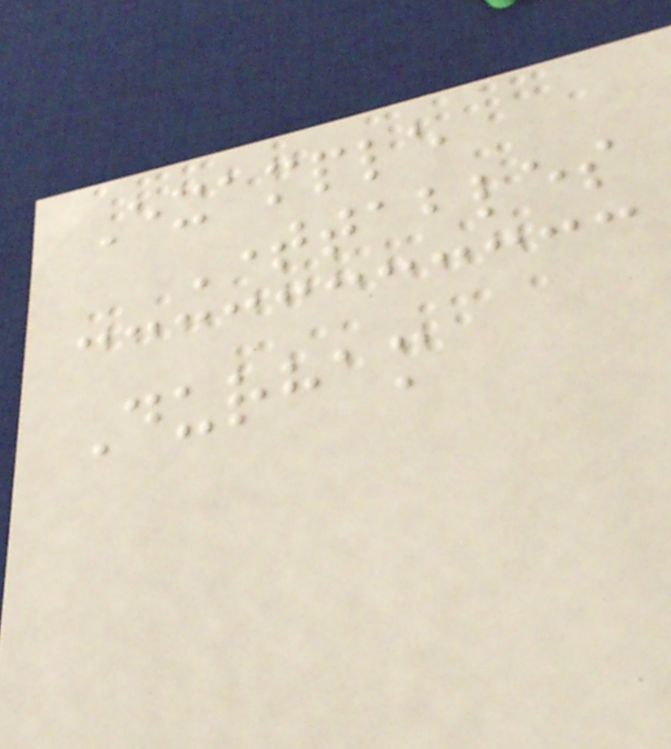Example
Timetables
Durham
